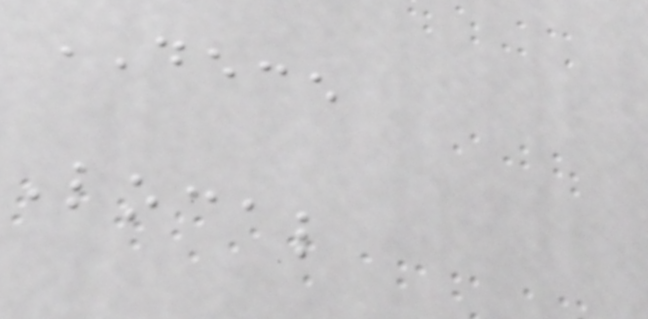DECE
Local
